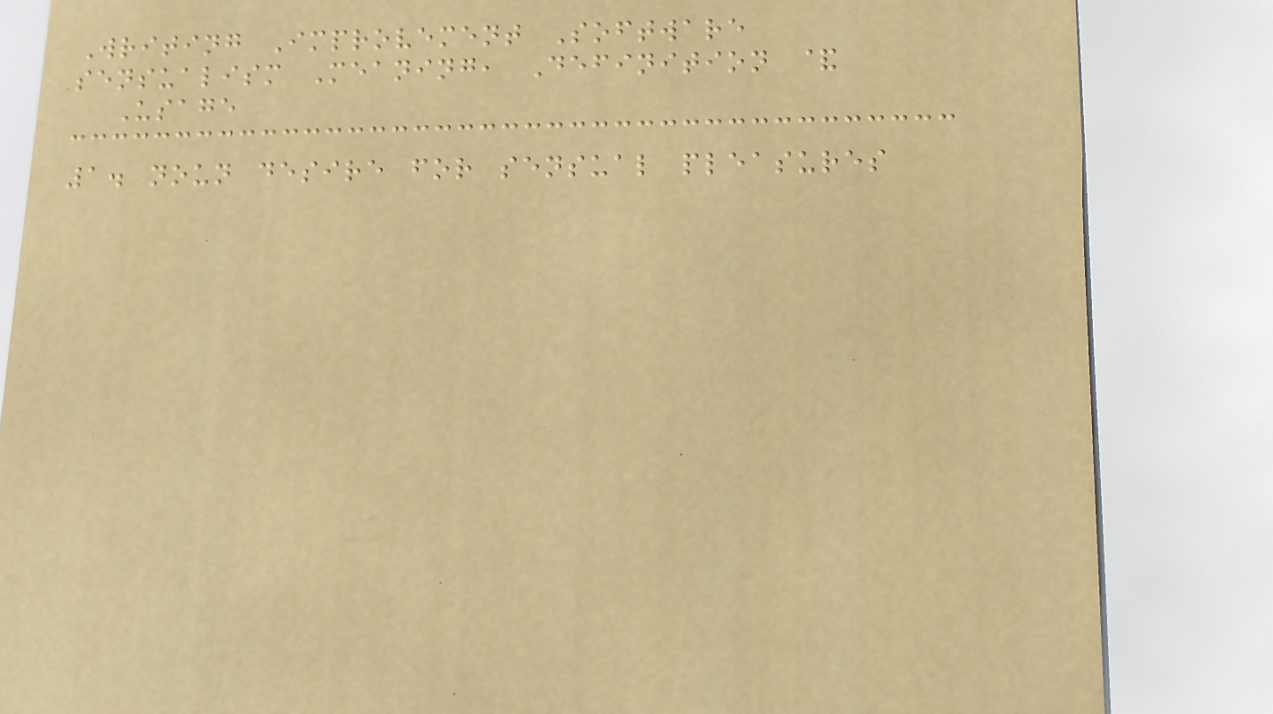Writing Improvement Software
sensualism Meaning, Definition &
Usage
1. noun desire for sensual pleasures
